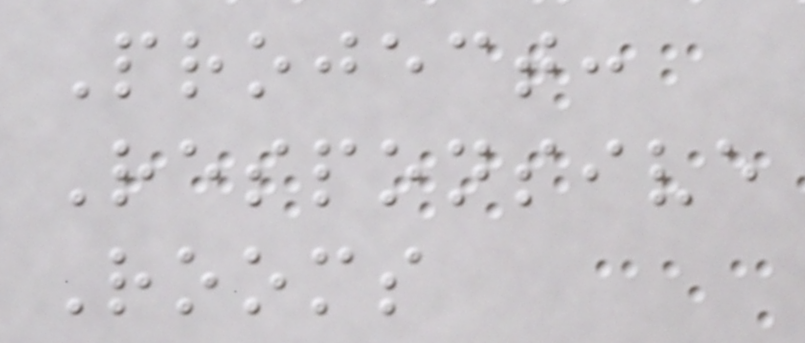Project:
Responsive
Rooms
